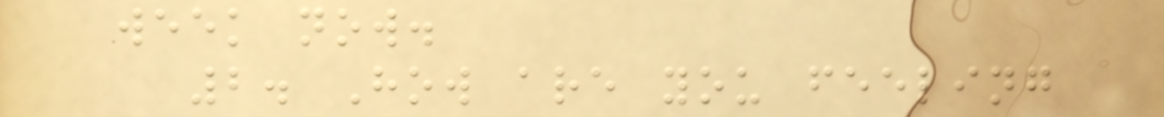week now.
2. How are you feeling
